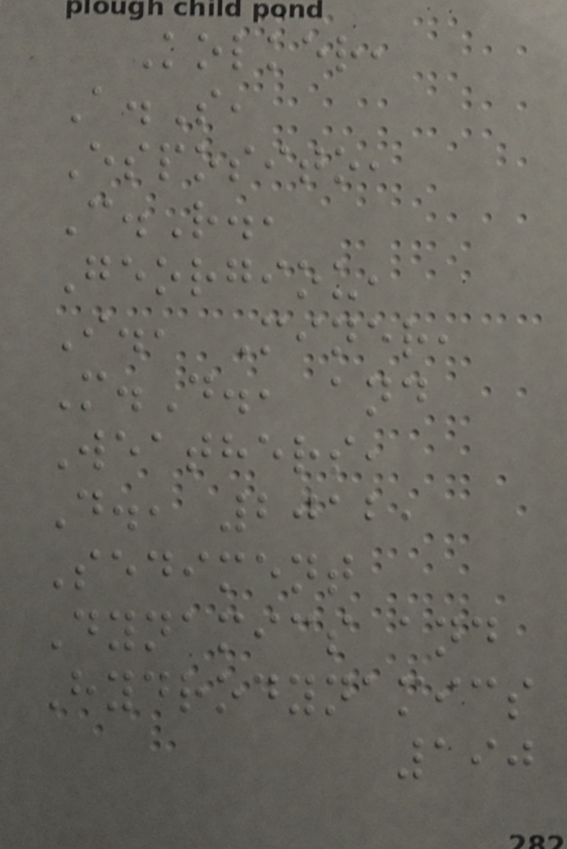Kolker,
A.S,
Esposito,
C.R.,
Georgiou,
I., Miner,
M.D., and
Weathers,
D., 2012,
Sediment
Dynamics and
Hydrodynamics
190
